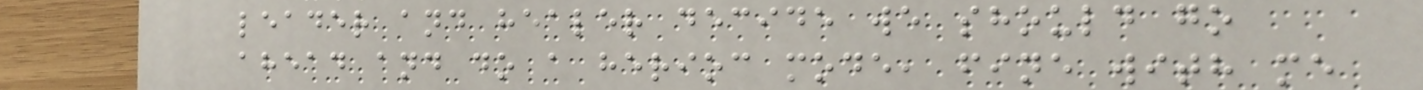leader and healer decide we should go
ahead and do a herioc mode, fine with me
